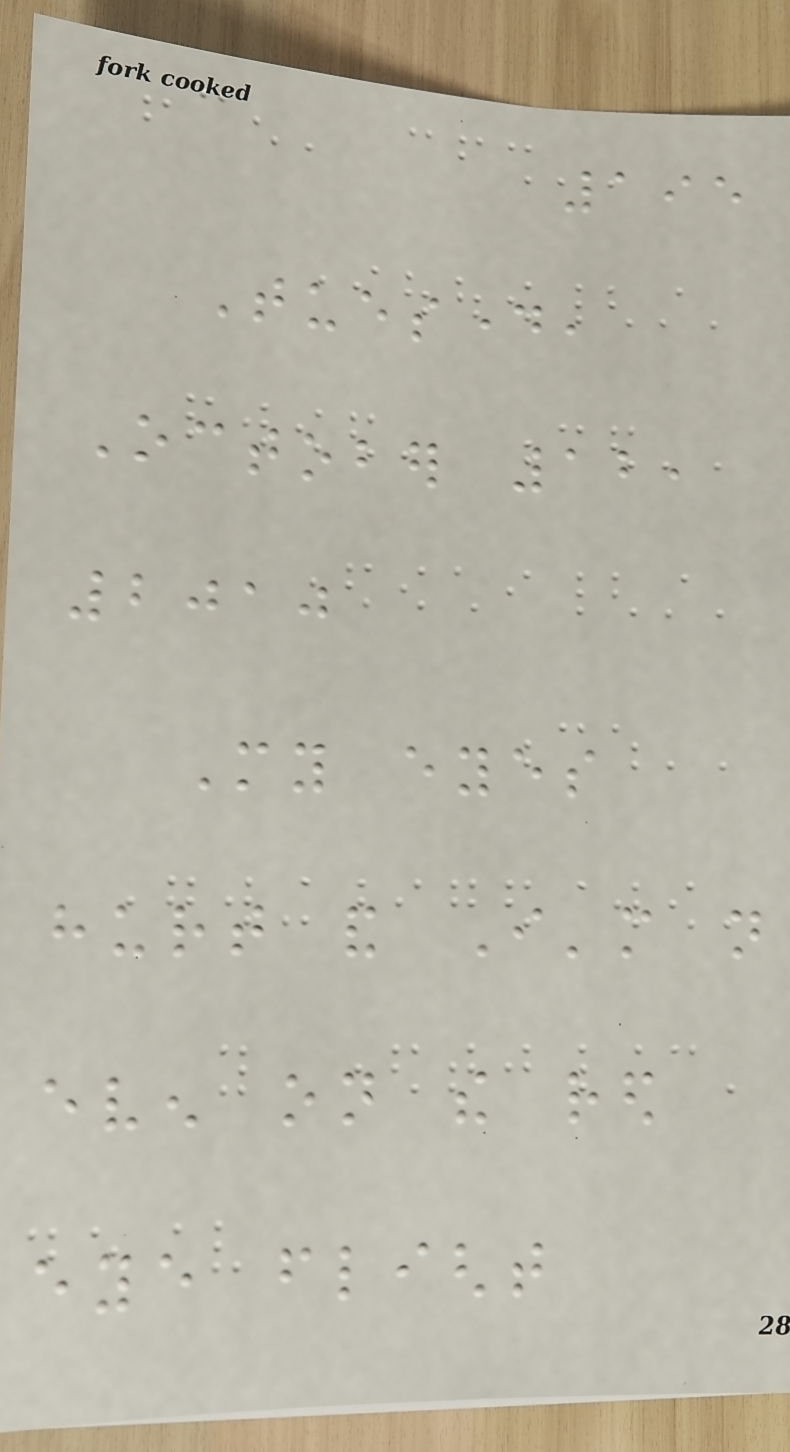195
Tuesday,
October 12,
2010
My eyes
hurt and I'm not
even on the red
eye flight
